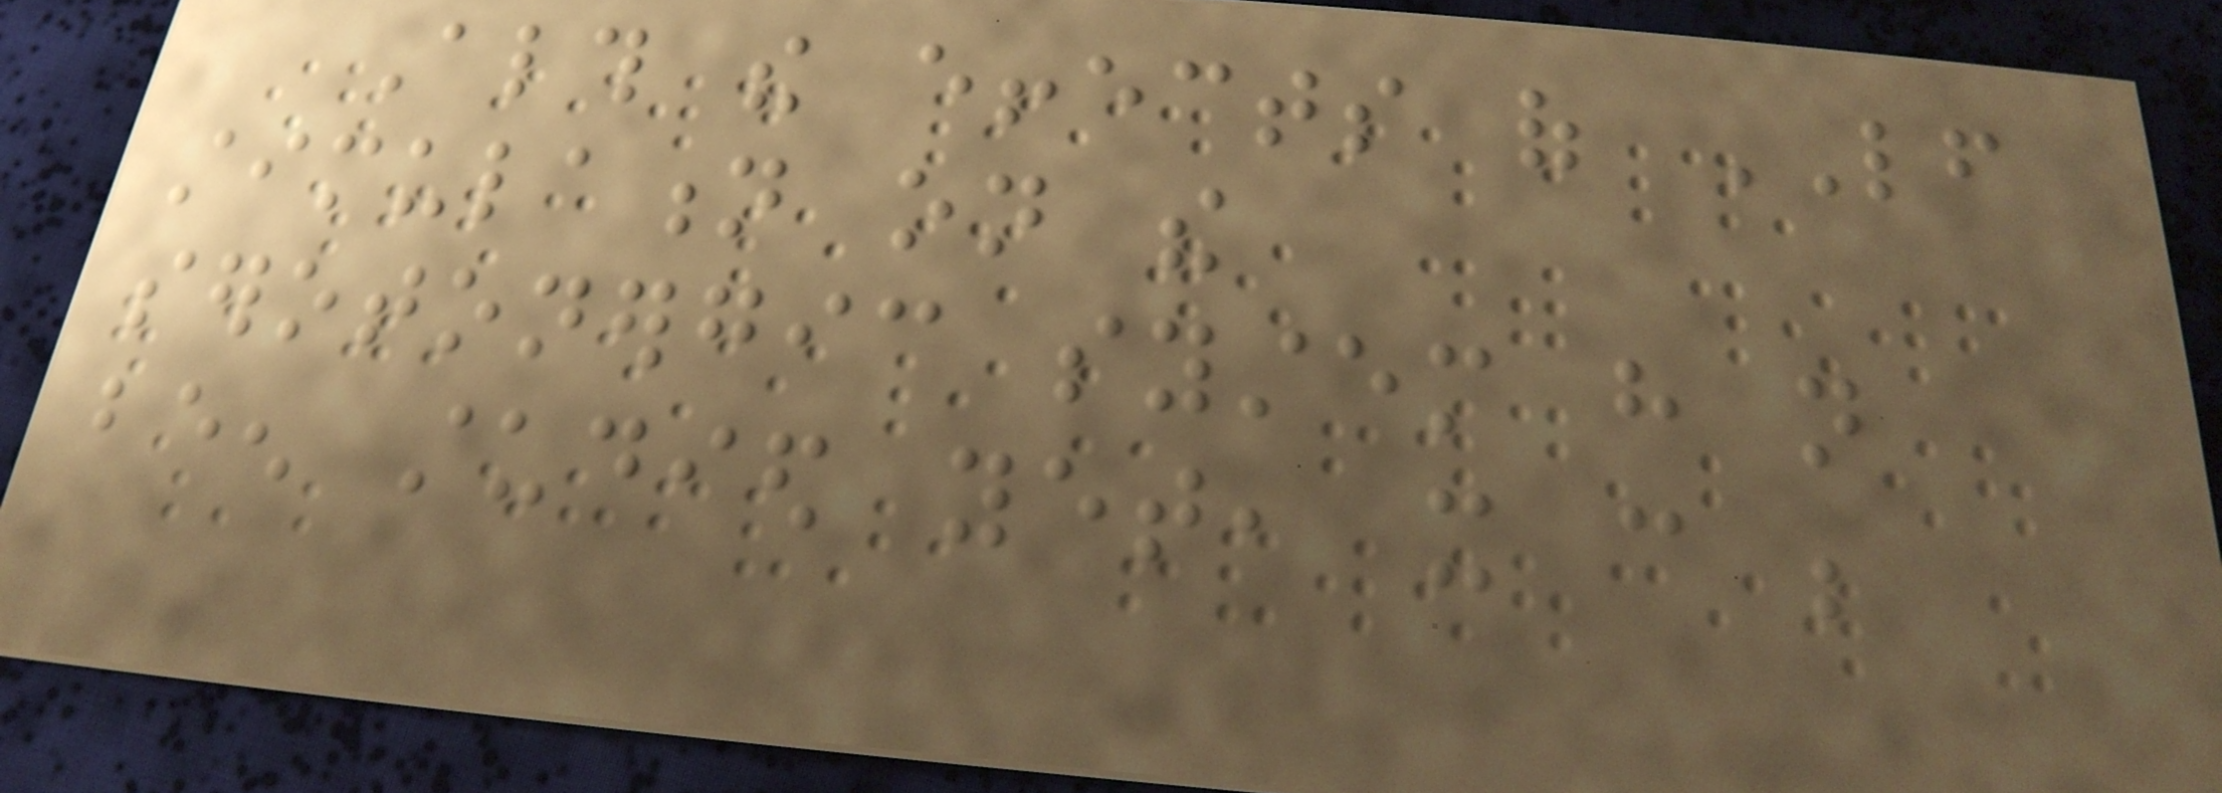Although the effects of LF
stimulation on the
serotonergic system have not
been studied yet, it can be
